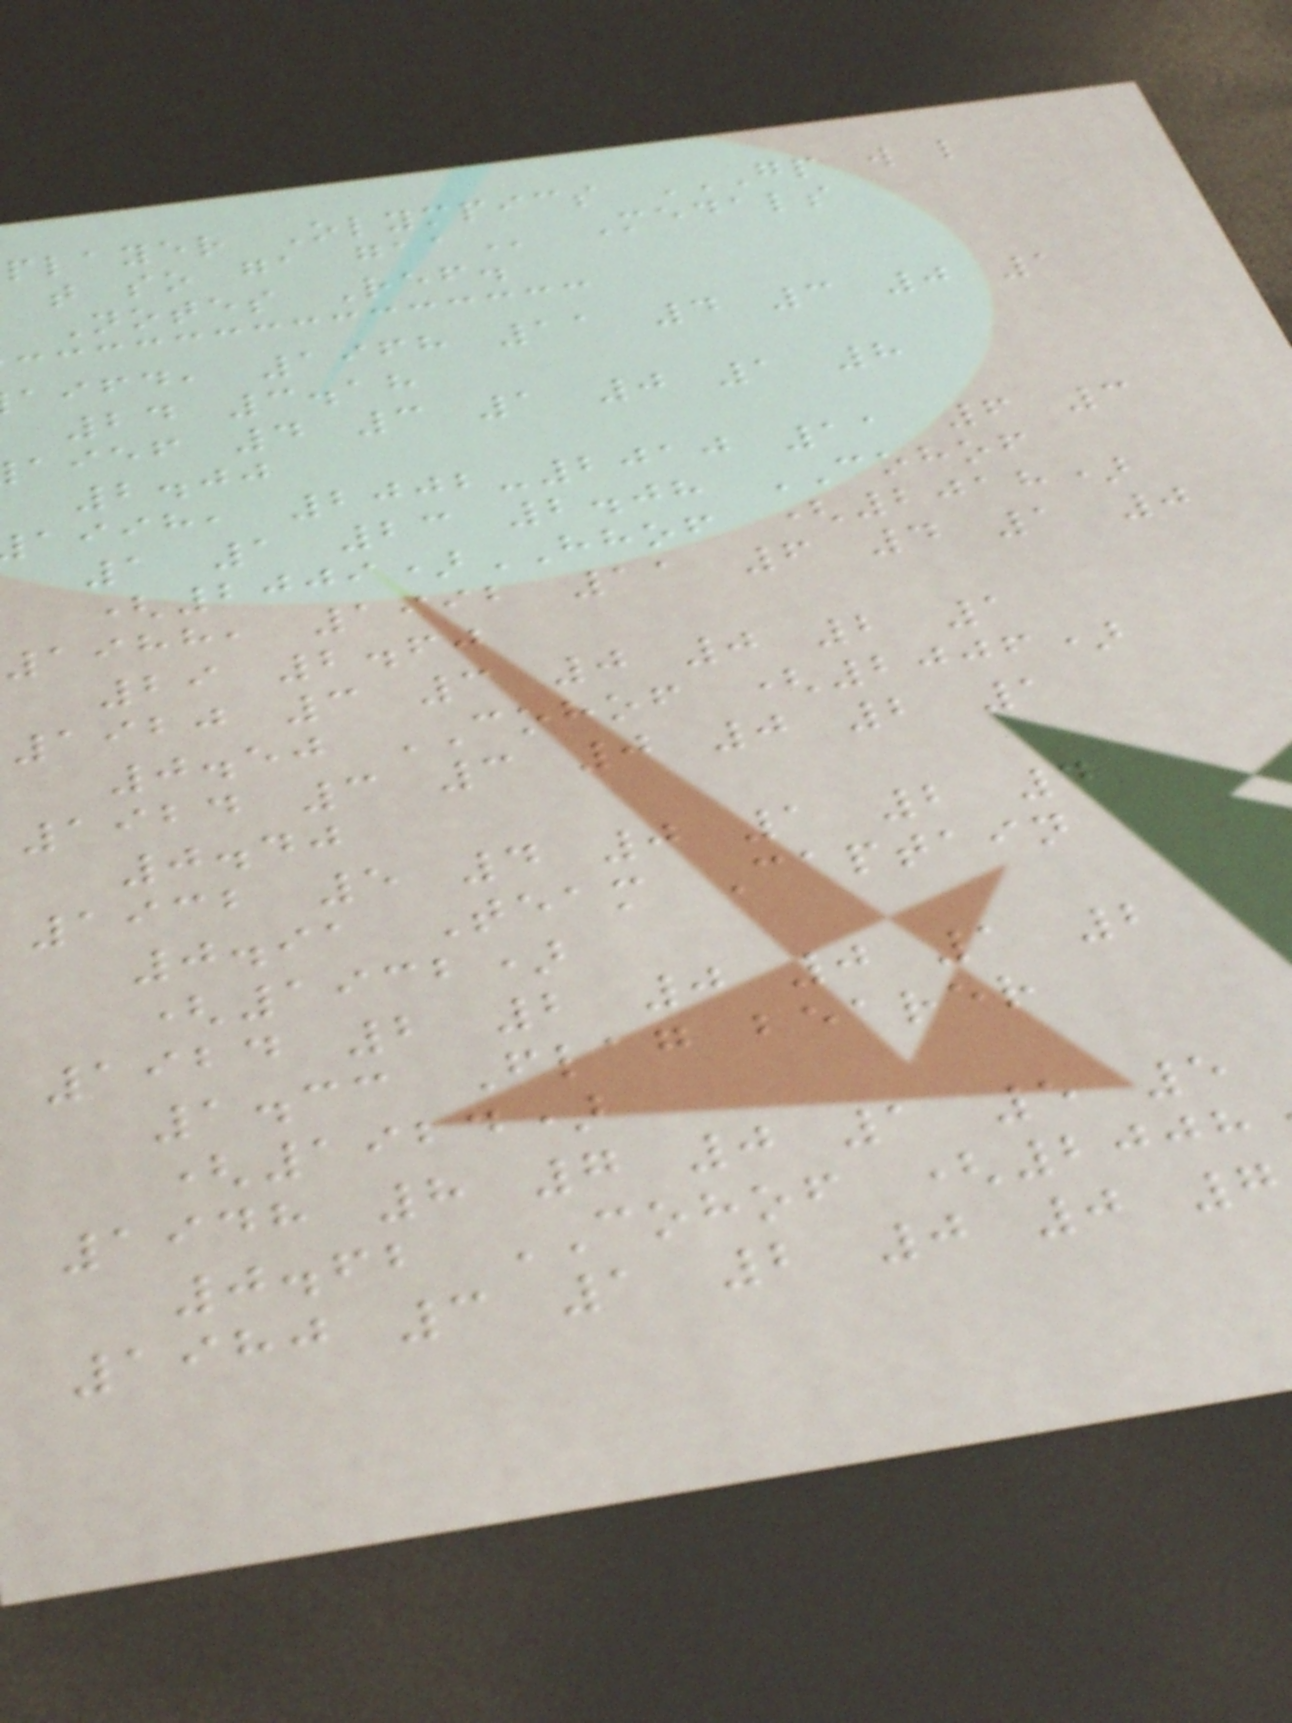t so ga
Notes Ref.
aifd, 1968 11 4 3 0 1
24 3.18
aief 4 3 1 0 1 8
2.00
aiih, 2002-2010 11 6 3
1 1 23 2.08 COHOF
(2009)HHOF (2018)
1988, 1992 11 6 4 1 0
29 2.60
1920 3 3 0 0 2 1
0.50 COHOF (2006)
1924 3 3 0 0 2 1
0.40
1932 5 4 0 1 2 4
0.91 Team Captain
(1932)
1924 2 2 0 0 1 2
1.33 Flag bearer
(1924)
1948 8 7 0 1 5 5
0.62 COHOF (2008
1980 3 1 2 0 0 7
